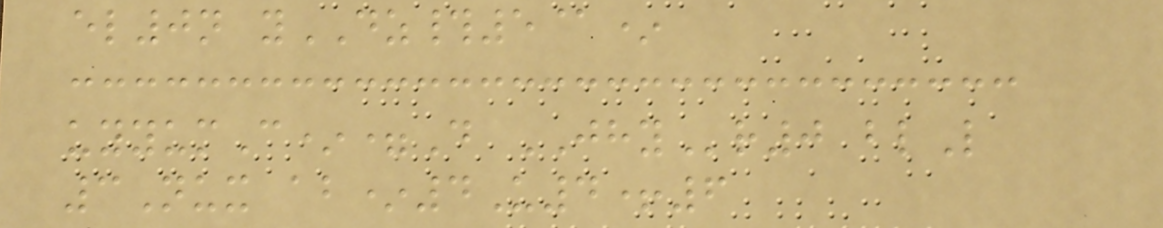el0n yDZ#5@*
uyyumC*=D JHYr0 blL
3Nux ab*4U4+6
